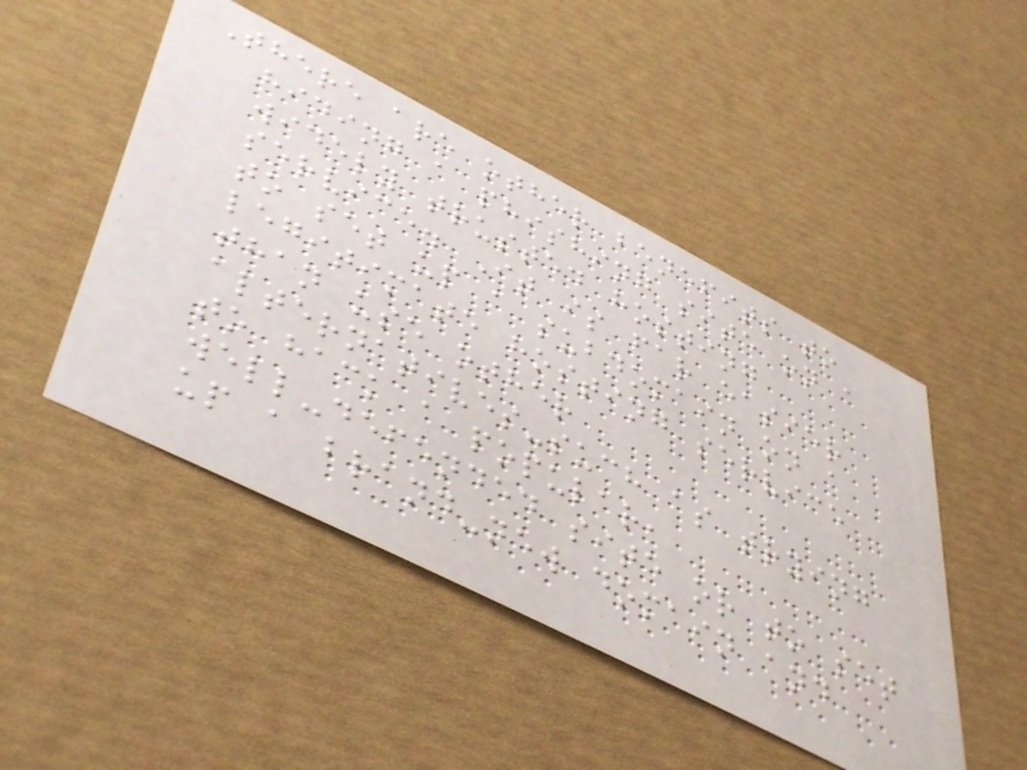There are other benefits to
hiding a phishing site on a
widely trusted hosting
service. It is far easier
to set up a subdomain on a
legitimate hosting service
than use other
alternatives-such as trying
to hack a popular,
well-defended site or to set
up a brand-new domain and
